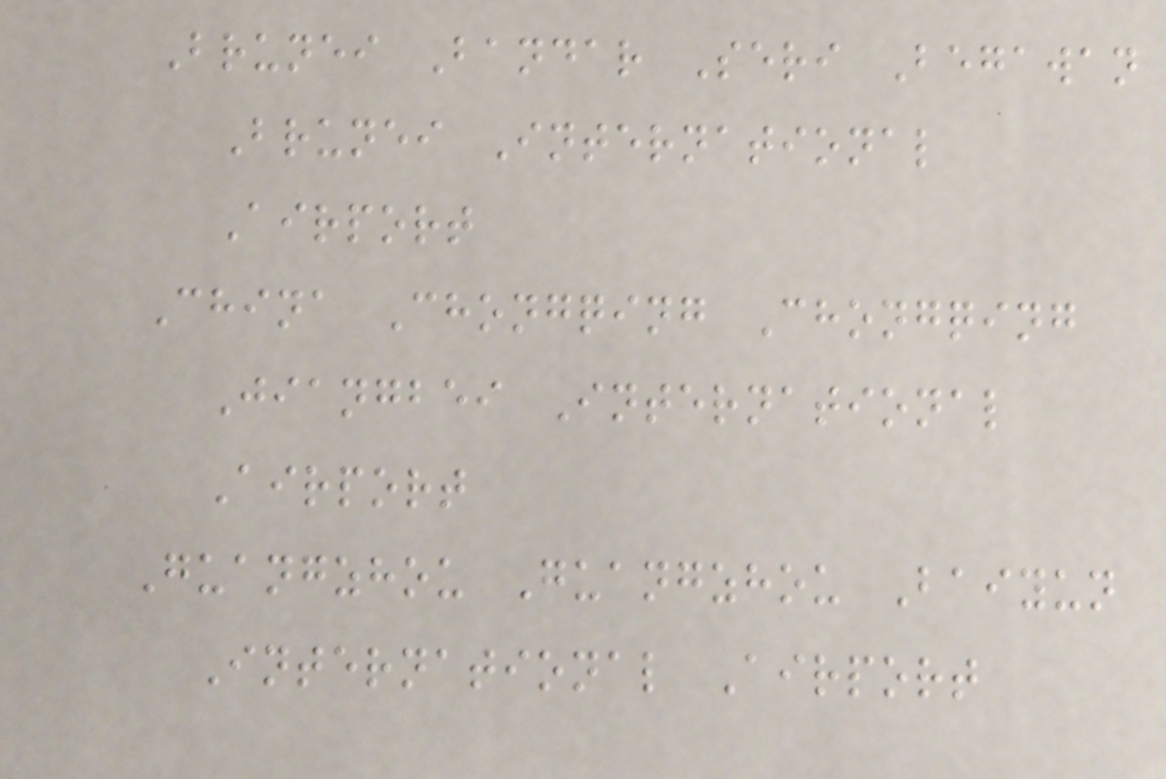Brunei Bandar Seri Begawan
Brunei International
Airport
China Chongqing Chongqing
Jiangbei International
Airport
Guangzhou Guangzhou Baiyun
International Airport
